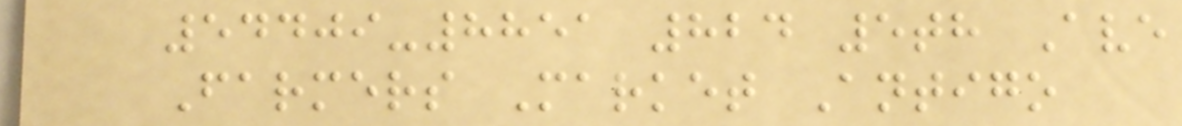54409-8851 824 5th Ave
Farmers Market Antigo
